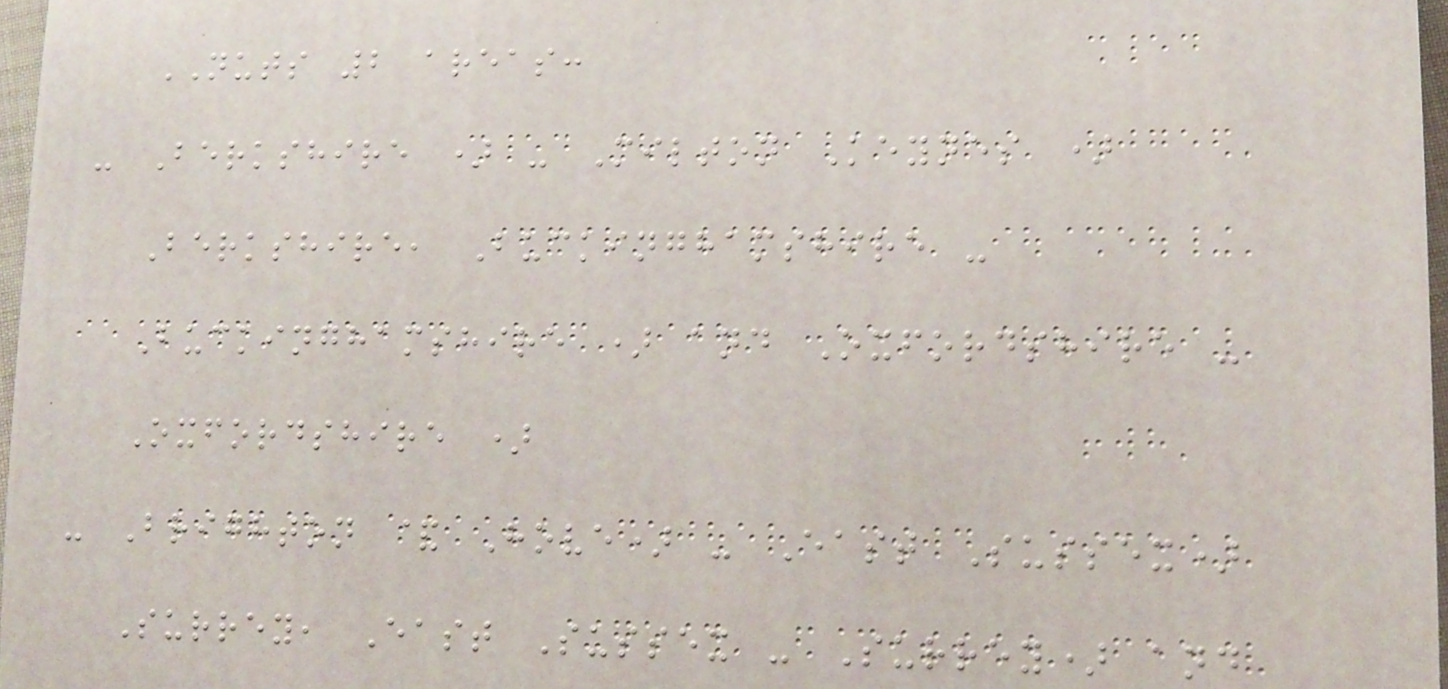NUTS 2 areas:
- Berkshire ) - Milton Keynes )
Berkshire, Buckinghamshire -
Buckinghamshire ) and Oxfordshire -
Oxfordshire )
- Brighton & Hove) - East Sussex)
Surrey, East Sussex - Surrey) and
